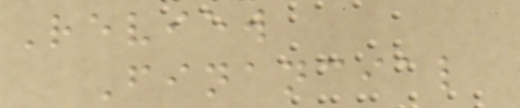Review
Financial
